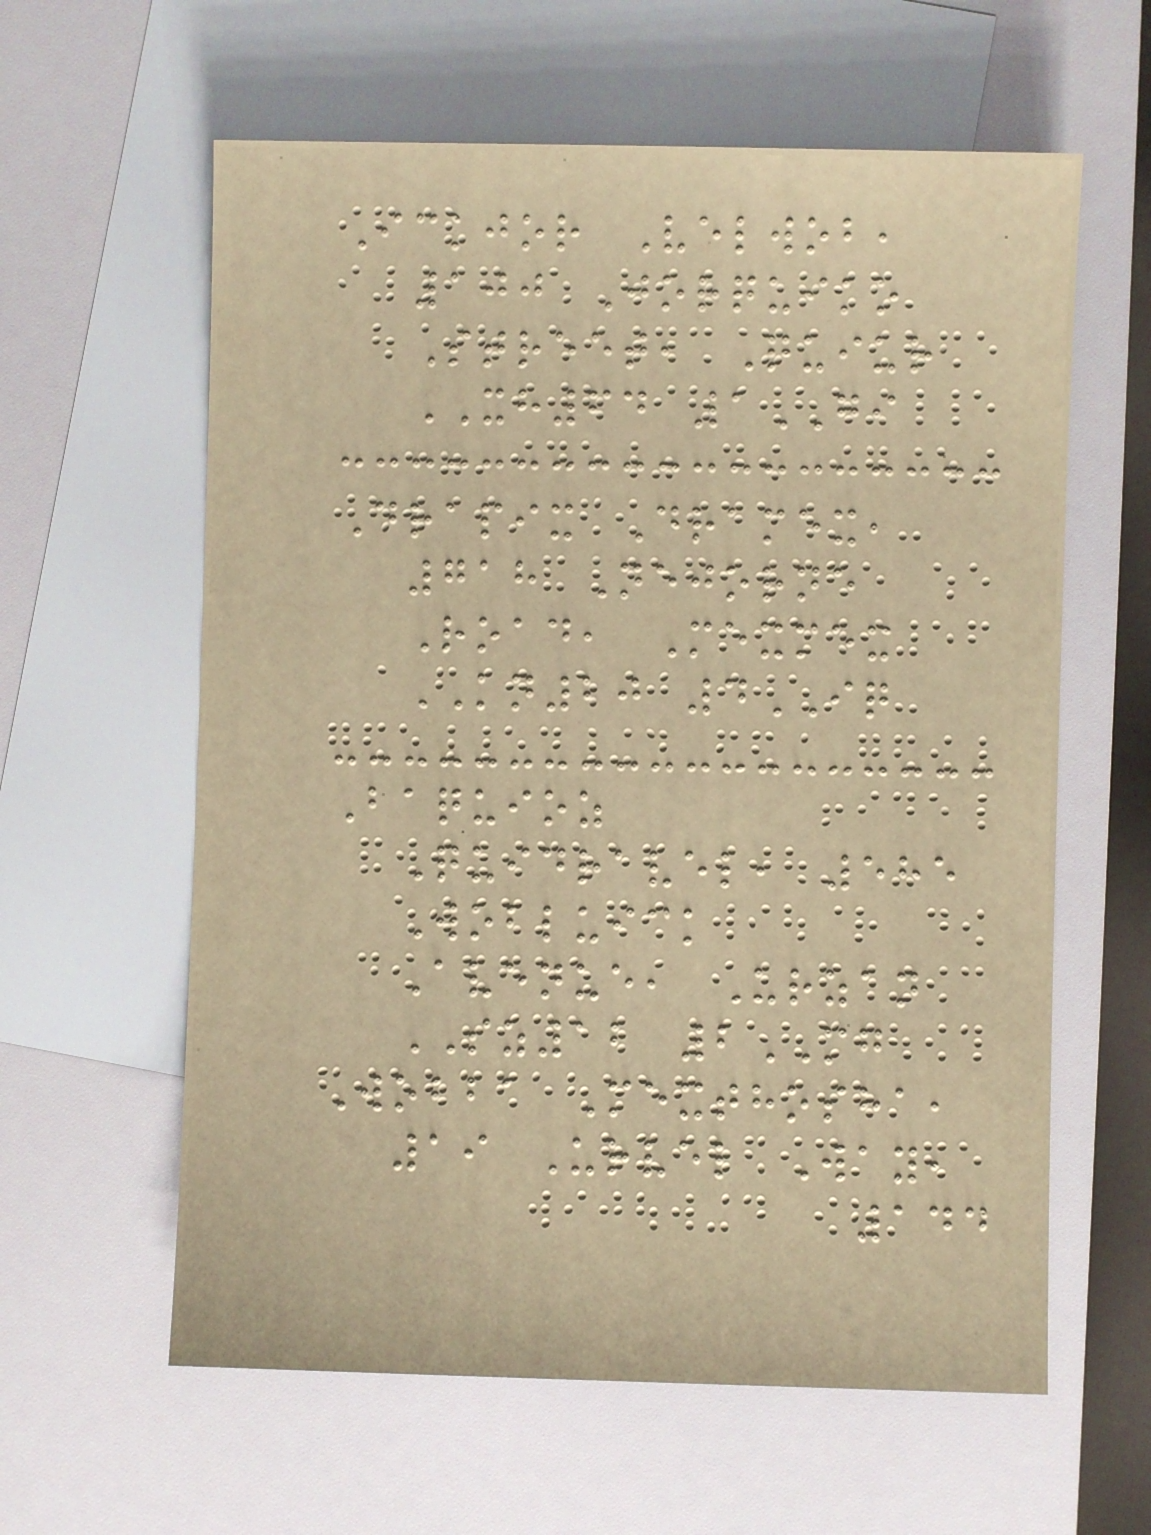Ickjor Velwob,
100 Jorquiko
Street, Quiur
XH64 1GI
Drapix Dramex,
718 Nejorne
Road, Mexmex
KN20 4IQ
Baquioz
Quidravel, 585
Wobluick
Avenue, Urzan
SZ12 2MG
Wobba Mexthosha,
19 Urvel Way,
144
